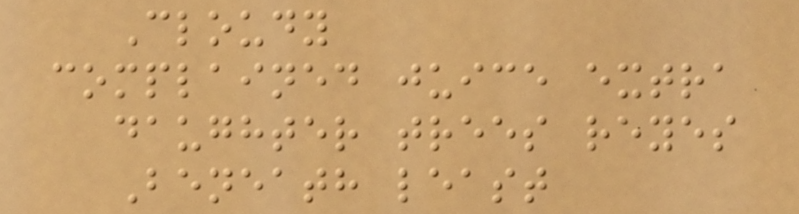Cloudy
complained juice extra
daughter trees reyes
Beneath least
